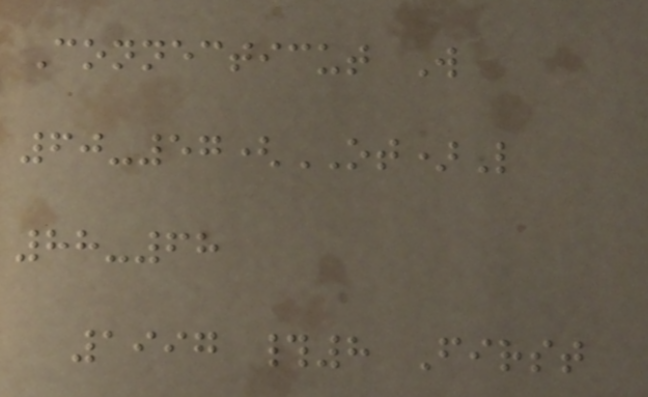Connecticut W
60-57(OT)L
88-68
1997 #8 First
